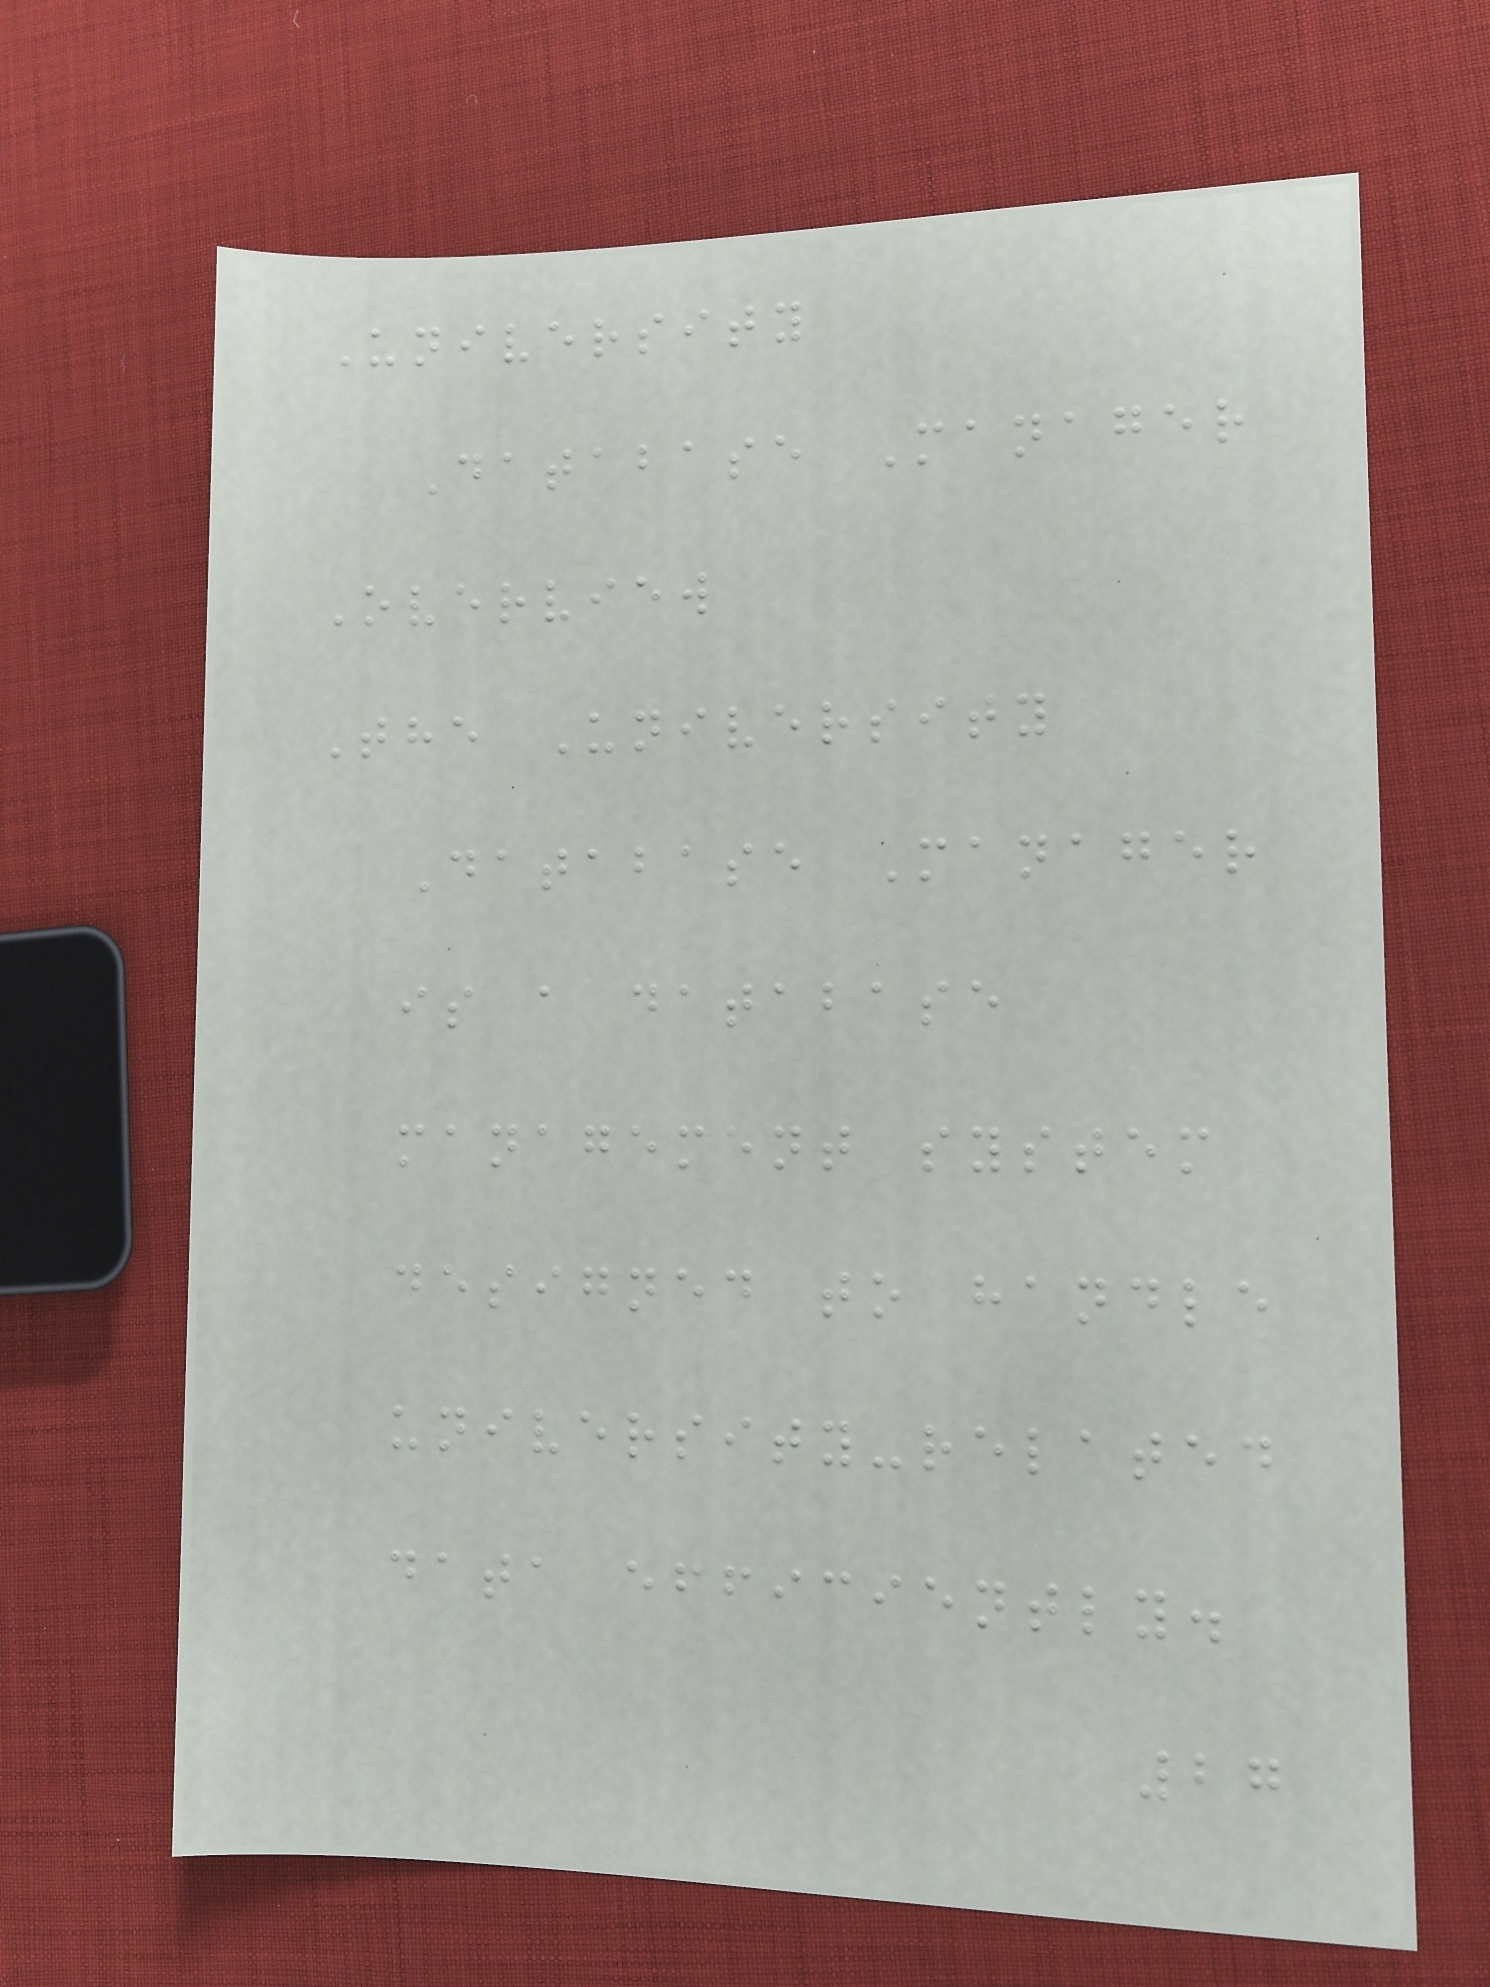University
Database Manager
Overview
The University
Database Manager
is a database
management system
designed to handle
university-related
data efficiently.
27
